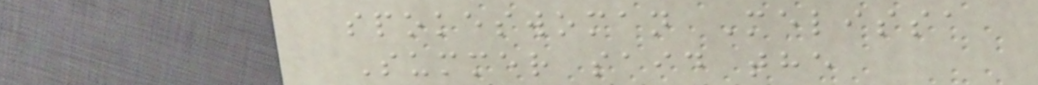spokeswoman Melissa
Summer said the
